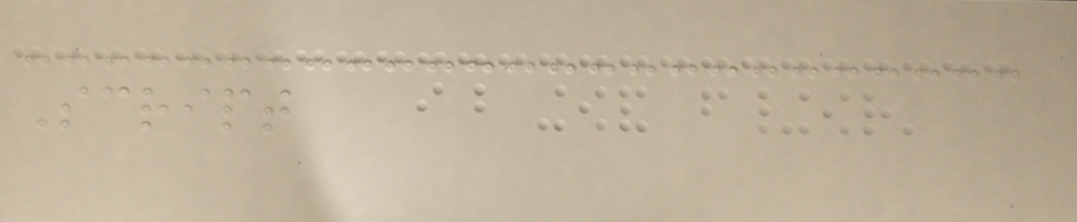Script
